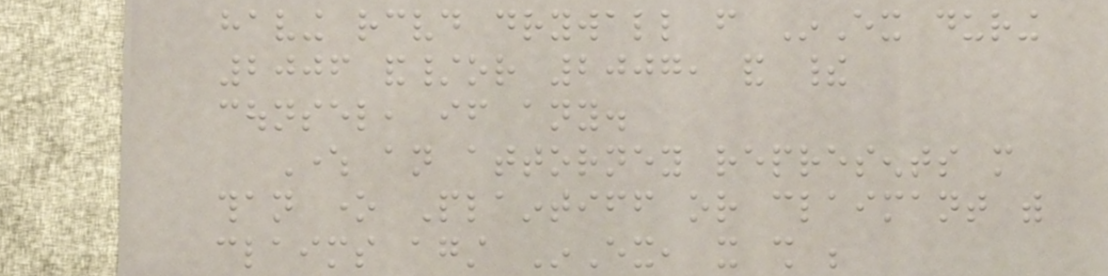having received drywall from InEx during
2006 and/or 2007, and their
counsel, if any.
Where an attorney represents more
than one Plaintiff or claimant with
claims against InEx, it shall be
